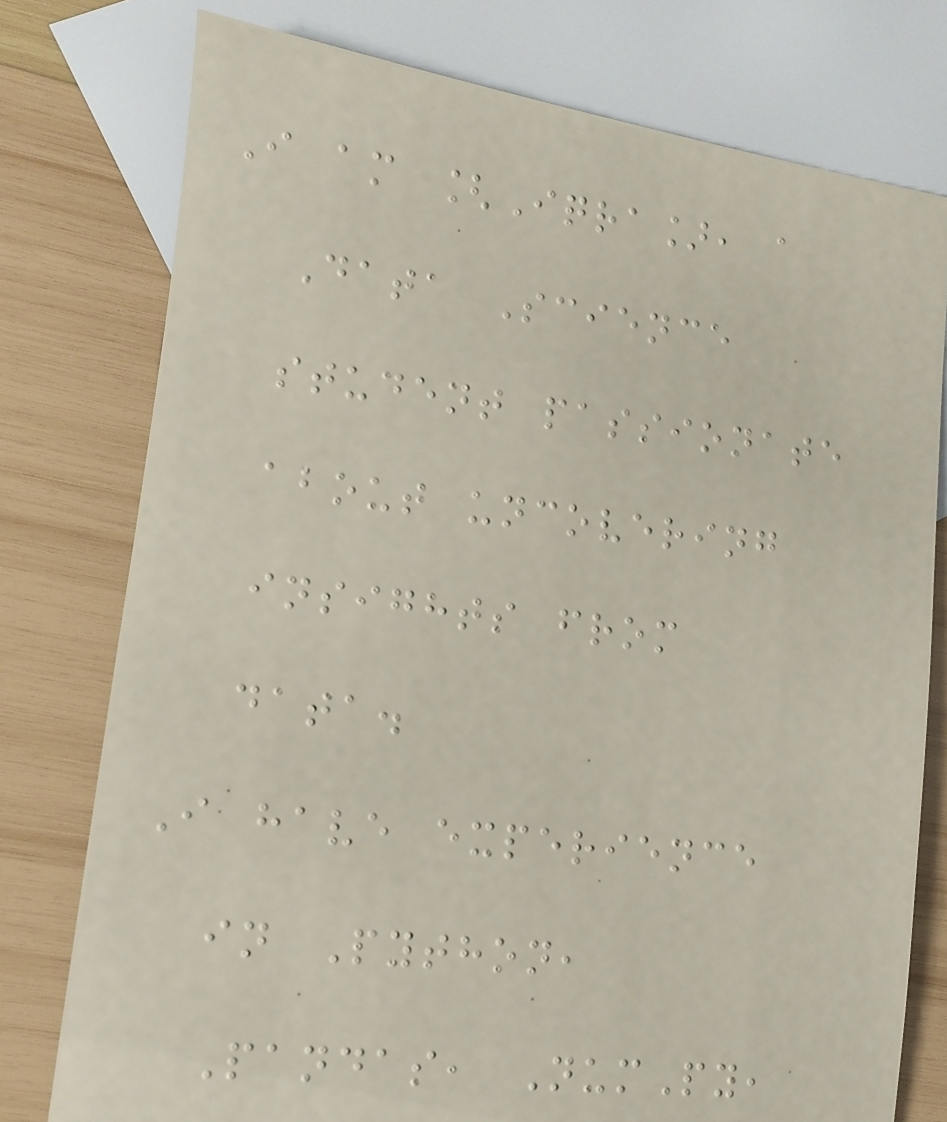I am [Iqra], a
Data Science
student passionate
about uncovering
insights from
data.
I have experience
in Python,
Pandas, NumPy,
